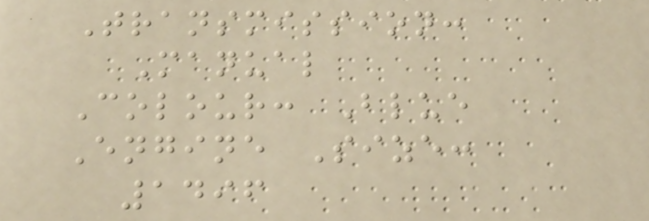Transmission:
Manual
Colour: Blue
Engine Size:
1496
